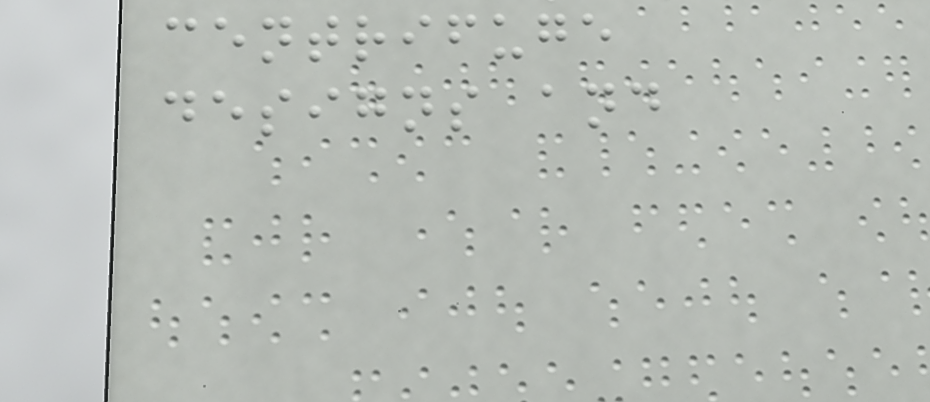centrifuge
designs and
